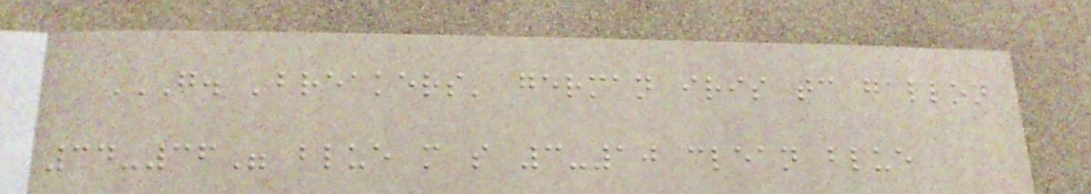G. 'BREAKERS' GERMAN IRIS TC GALLON
34-36" BLUE M S 3-10 CLEAN BLUE
